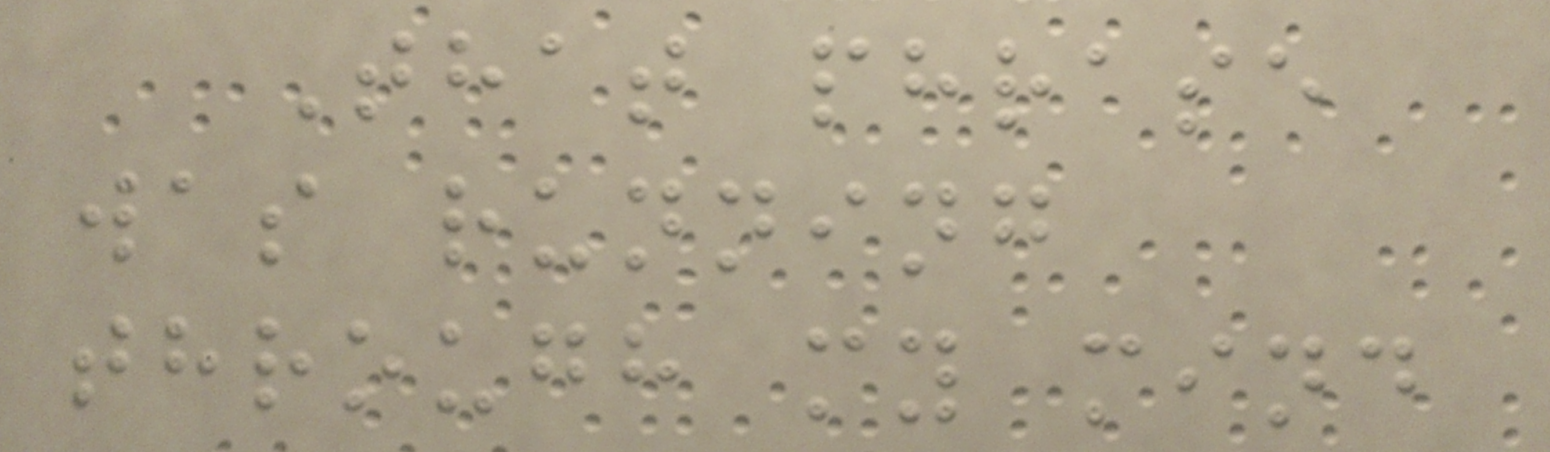That phrase
was running
through my mind
